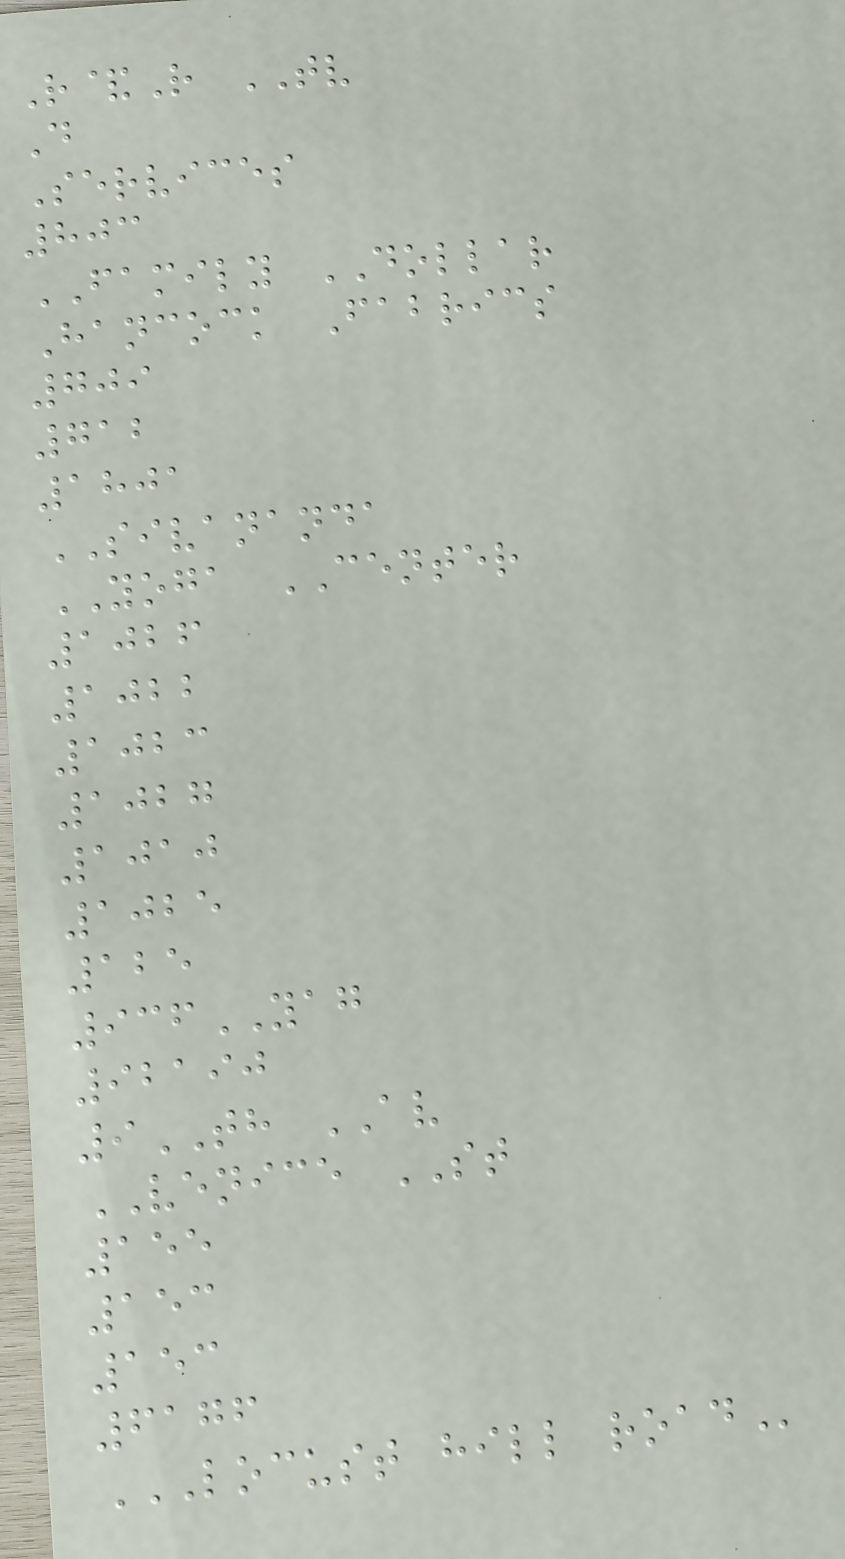R&R TV
D
Services
803
FAMILY DOLLAR
Hancock Fabrics
709
712
1801
SIVANANDA
YOGA CENTER
1026
1022
1023
1027
1010
1025
125
936YAG
92190
9TH AV
VENICE ST
155
153
153
6176
LOCUST HILL ROAD
